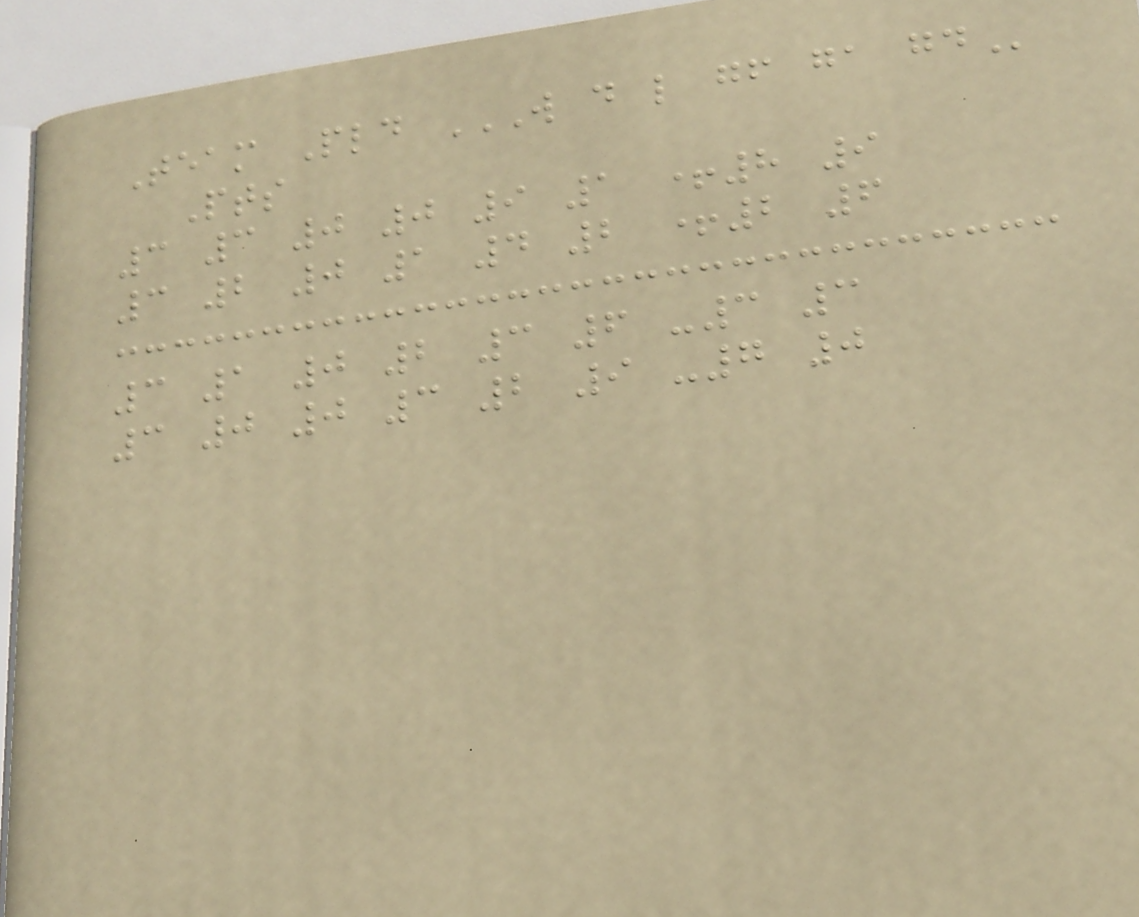Team Pld W D L GF GA GD
Pts
3 3 0 0 9 1 +8 9
3 2 0 1 4 2 +2 6
3 1 0 2 3 6 -3 3
3 0 0 3 2 9 -7 0
